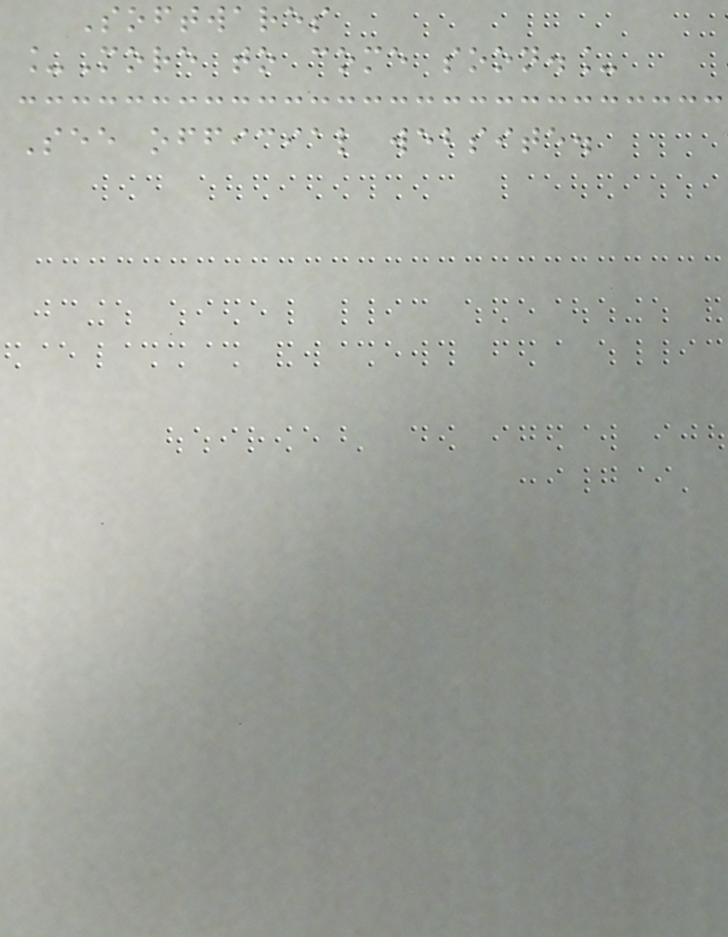Softwares
_More to come soon._
See official website.
